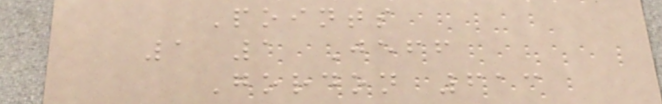Points
1 1 Jeff
Gordon 613
